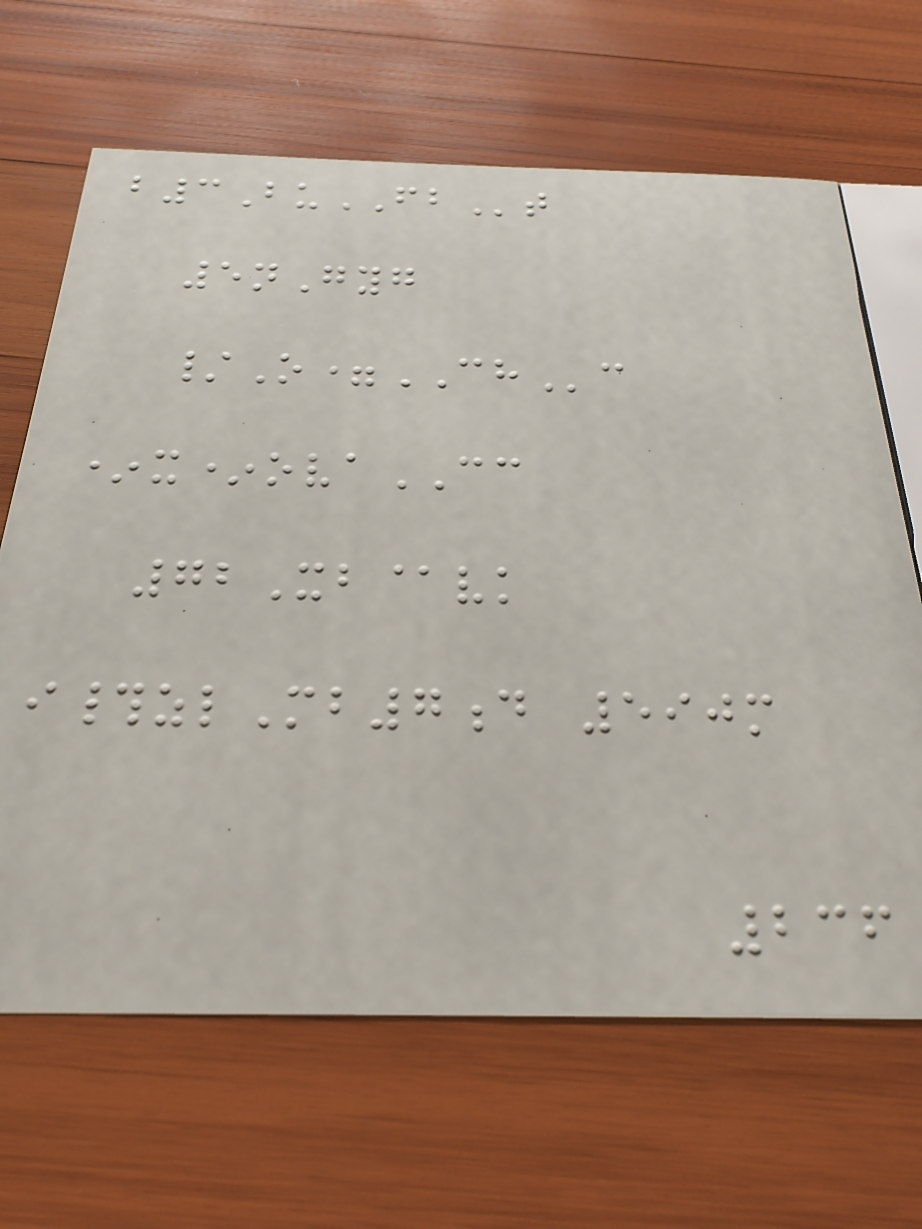b3BuFBt
5nGyg
/O=CHc
*x*ovaCC
72Xb@vk
i#zlMb7d 590m
236
